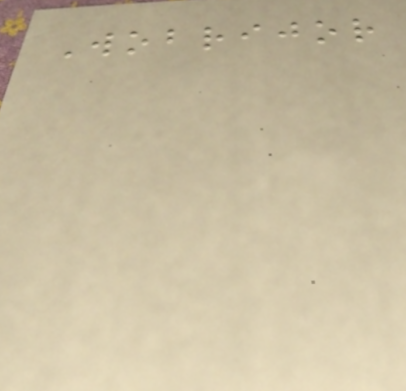Wobrijor
